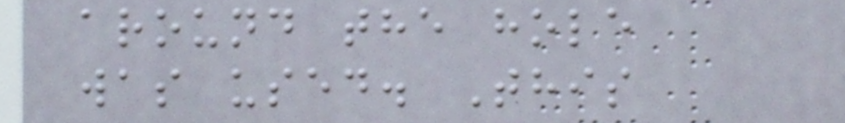around the hole
was used. This
